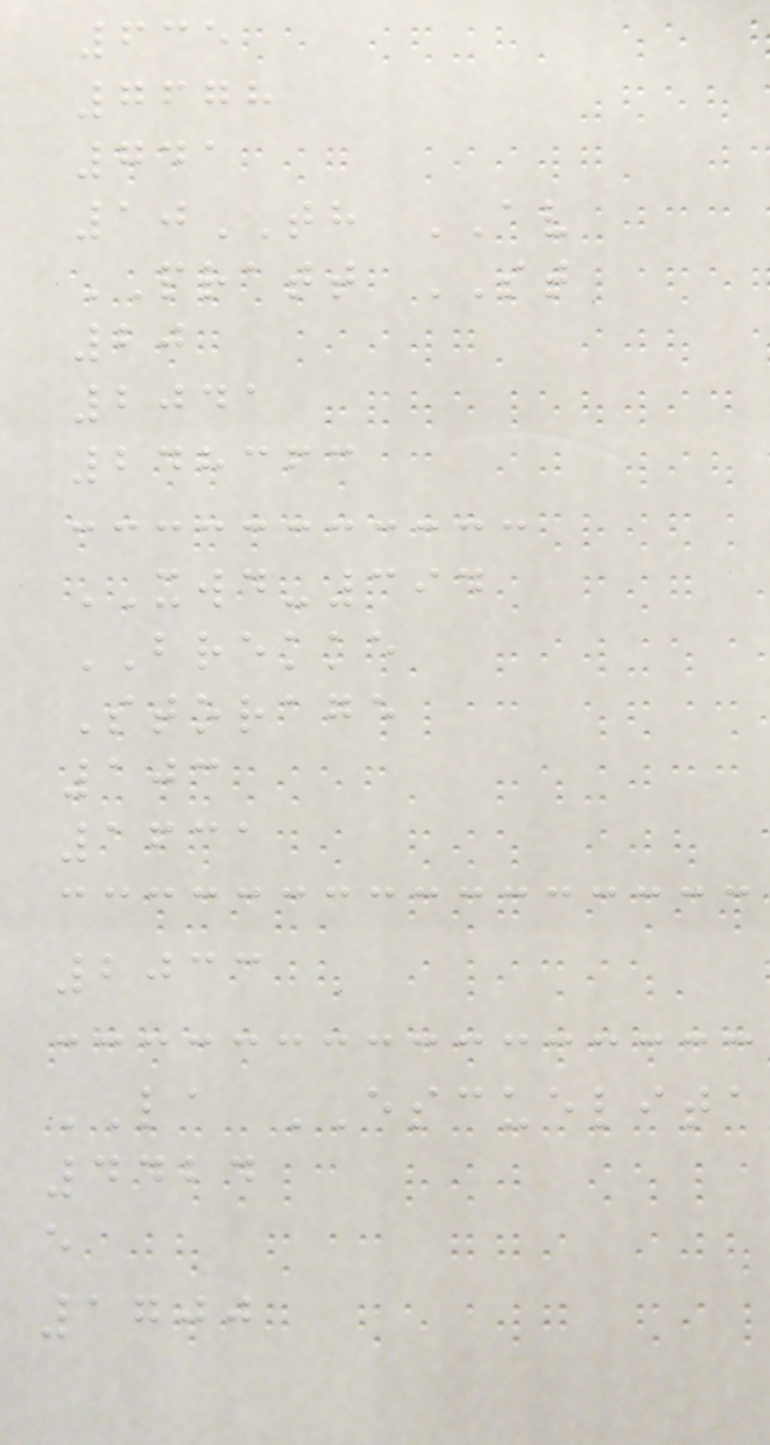635
7678
741
10TH AV
PRATT ST
20
2041
248363
XWD-394
BREKKE
Storage
103
1631
2033
LA ESCUELITA
4424
e
1700
